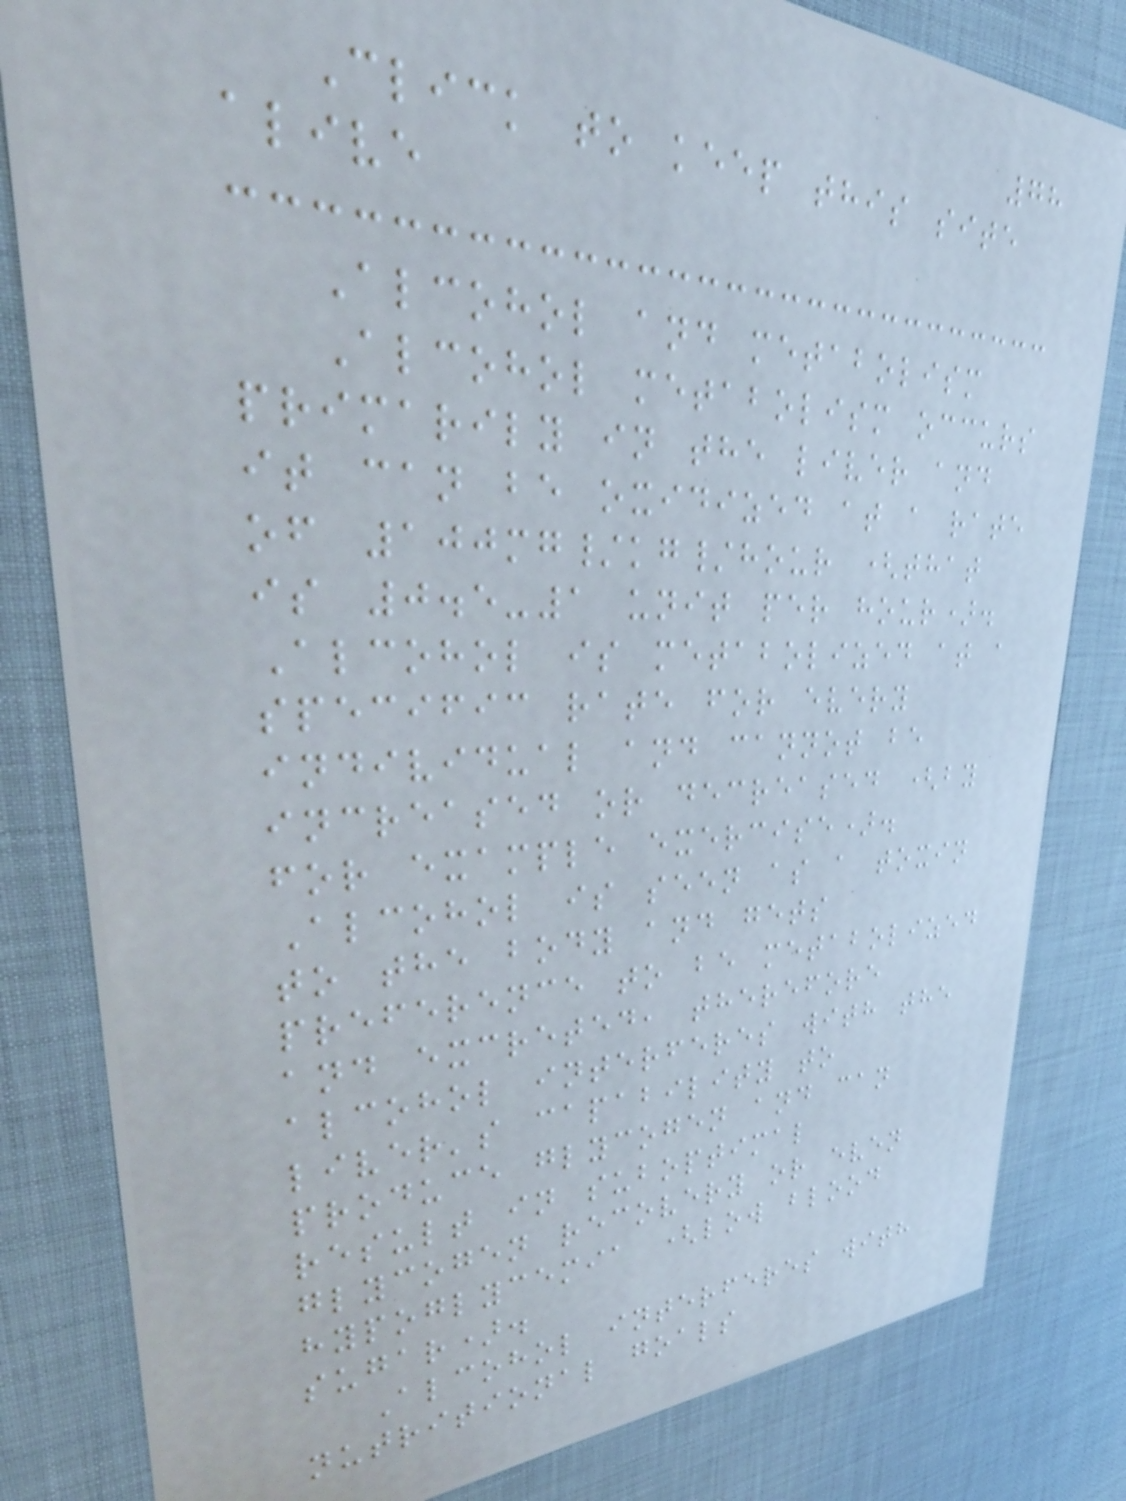78
Click to keep this site
alive
Alcohol and metabolism
Alcohol metabolism occurs
primarily in the liver and
it can be oxidized at a rate
of 100mg/kg/hour (that
is 0.5-1 unit per hour).
Alcohol is metabolized at a
specific rate for every
individual and cannot be
increased or decreased (by
for example exercise).
Alcohol is seen as a toxin
to the body and gets
preference to be metabolized
and excreted, therefore
alcohol interferes with the
liver's capability to
produce glycogen and can
result in suboptimal
glycogen recovery or even
hypoglycemia (low blood
sugar).
Alcohol interferes with
nutritional goals
